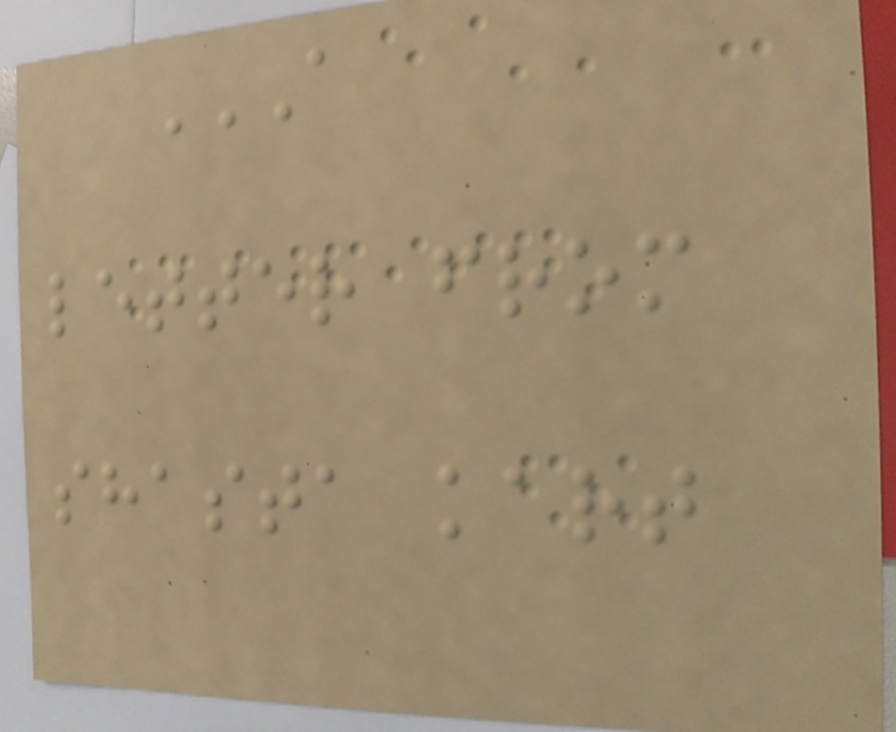A
LETTER FROM
SHASTA KART
